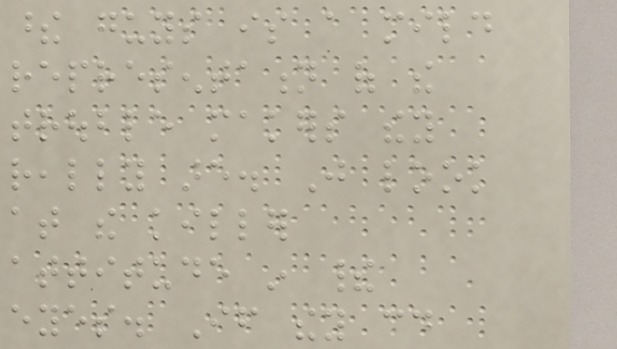these guys is a mild
representation of the
trouble makers they
really are. Just look
at the killer
attitude in their
eyes. If they could
